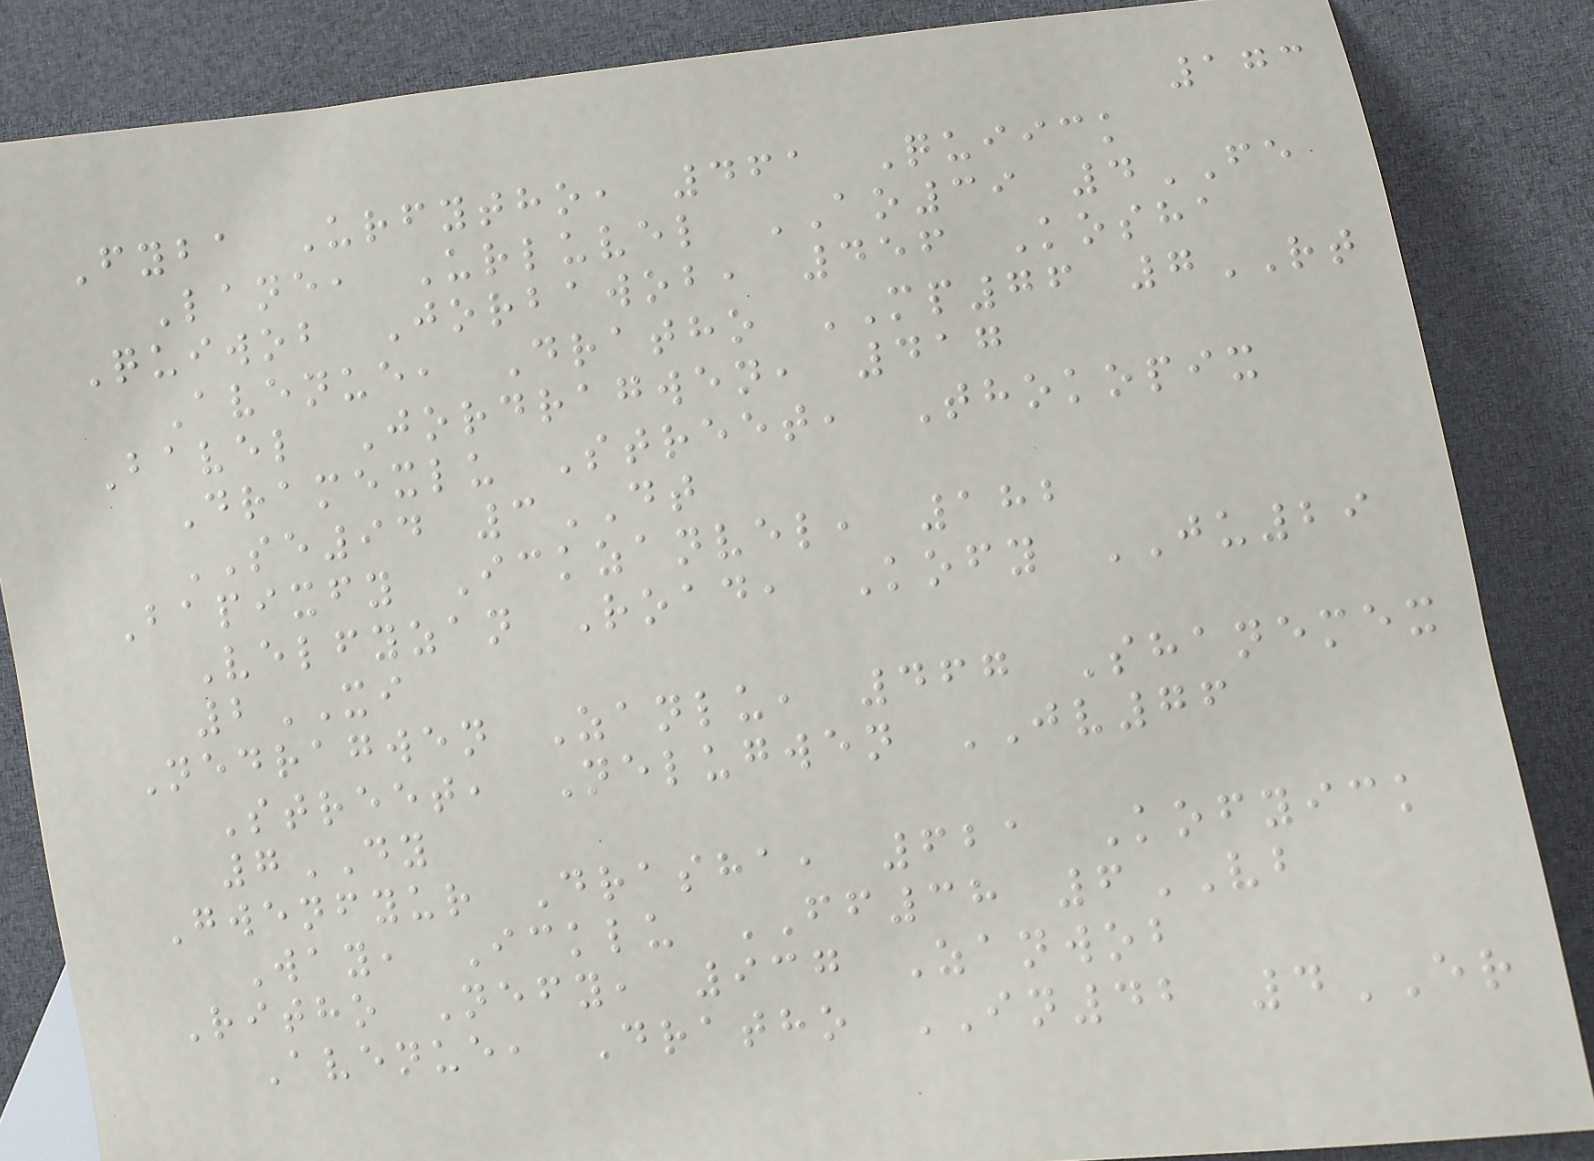173
Fyba Urfytho, 461 Quiick
Lane, Urluvel AO39 4FE
Quiwob Jorbawob, 456 Kosha
Avenue, Dratho MP76 7RT
Bavel Jordragwen, 417
Dramexlu Street, Thokopix
SE94 3DT
Bapixfy Ickzanvel, 182
Velfyzan Road, Kofy JU29
2XI
Nedragwen Zanlu, 467 Shanemex
Street, Nelugwen JV76
7DY
Gwenfyur Drasha, 621 Kofyick
Way, Icklu FF38 6VB
Ritho Nefy, 937 Zanwob
Avenue, Dratho IN42 4ER
